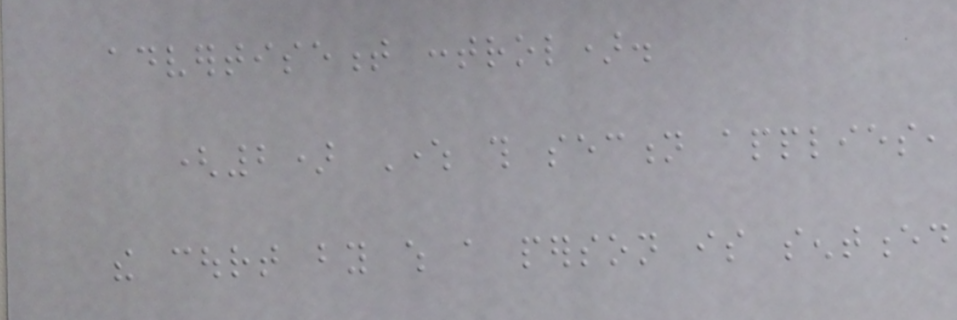advertisement control).
(2) Where this section applies,
the court by which a person is sentenced
